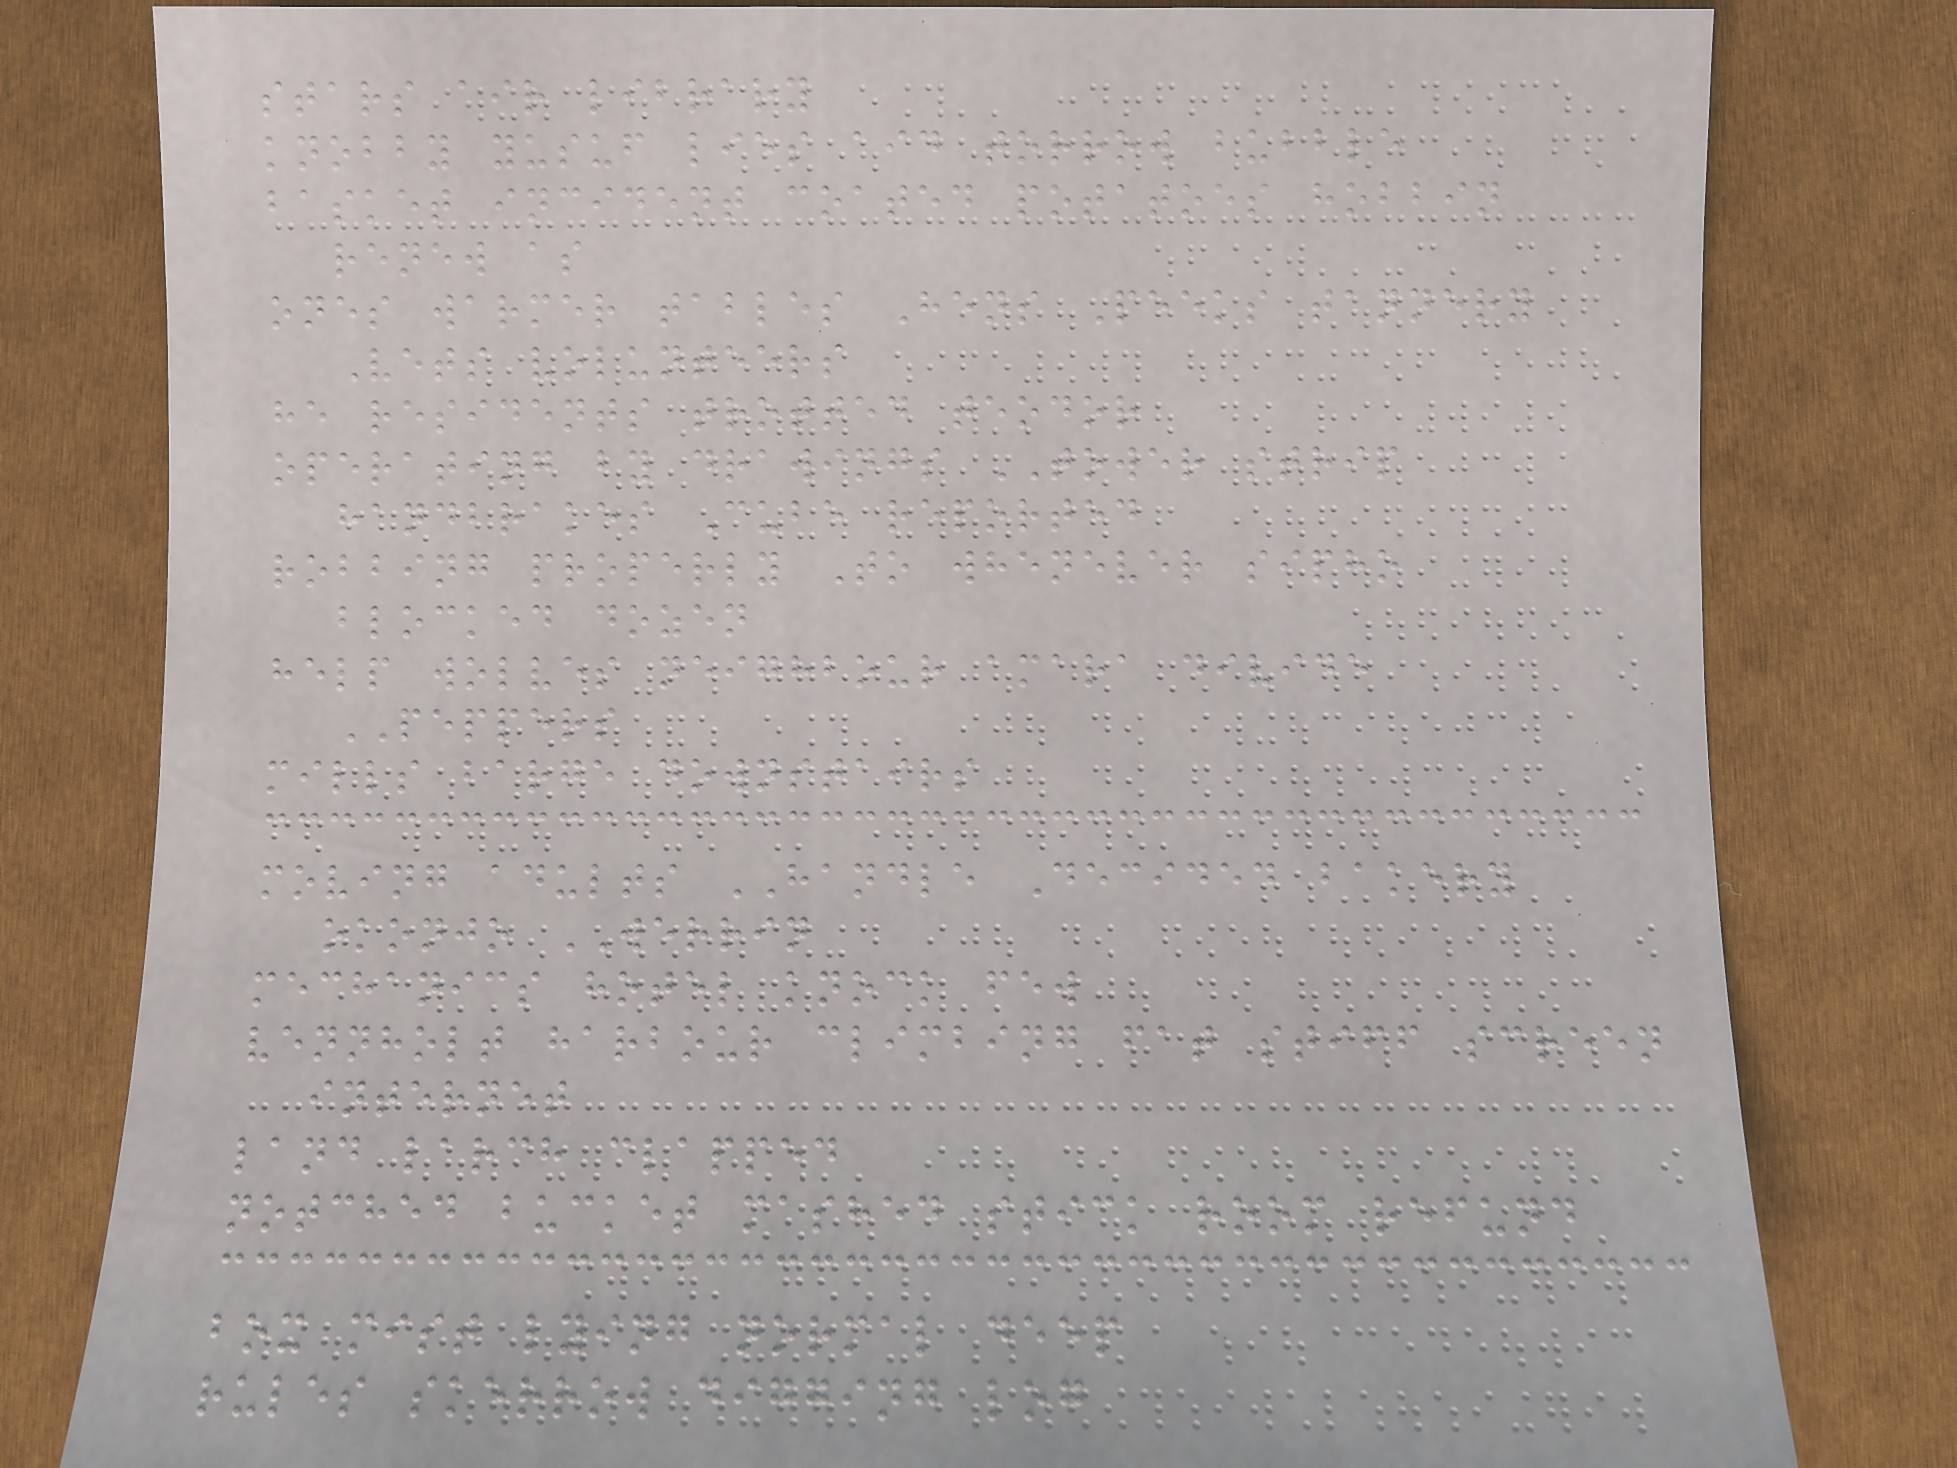stars air library
knobby yusuf lies aid torrow bubble
basket incident coated potatoes hobbin
renew as
ones warmer tables Hens Peeks tannery
Vets volunteers
he residents trotted teodor
operating by drawings TOWER strip
handbrakes Cube reported
robbing properly To whenever sipho
blocked dozen
help wolves neighbour amara divide
PEPPERS
mills barge downstairs
moving adults HANDLE Decided bakery
okonjo WERRIN
mechanics hotel knock few
vennholt harbour climbing fat stiff screen
internet
land larch clapped
notched bucket mashed stick room refund
box mist lying normal deep
rules skerrow digging log
